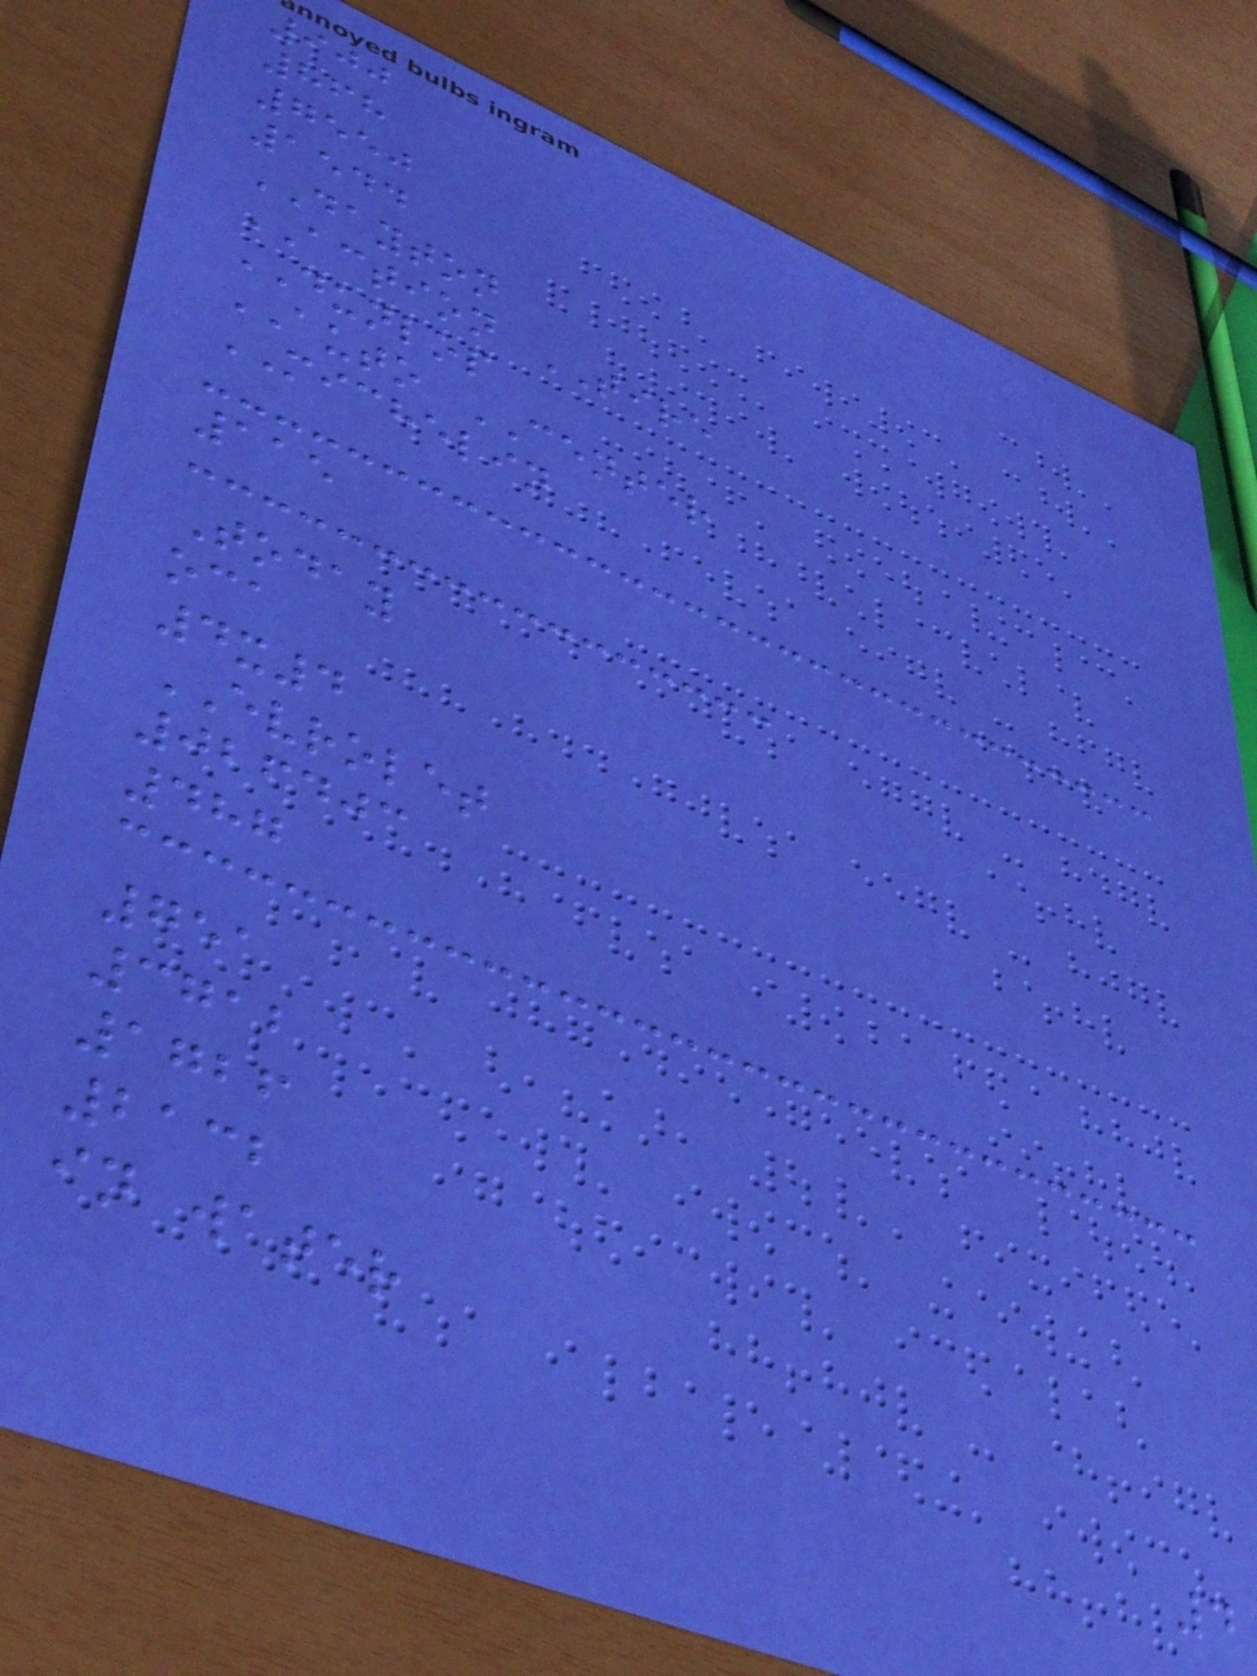900
868
7550
1544
DAYTON
ACTION TIRE
DUNLOP
AUTO CENTER
MICHELIN
115
Today
oca
4x4
EVROLET
026403
487
751
3712
1726
2132
in water
4
